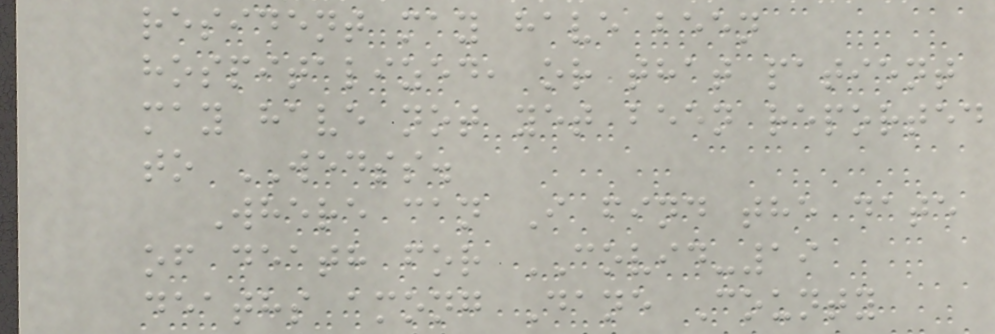resident may have been
hospitalized, or that patient
may have not yet been reported
to WEDSS.
Where can I find the date
of death for COVID-19
deaths among Dane County
